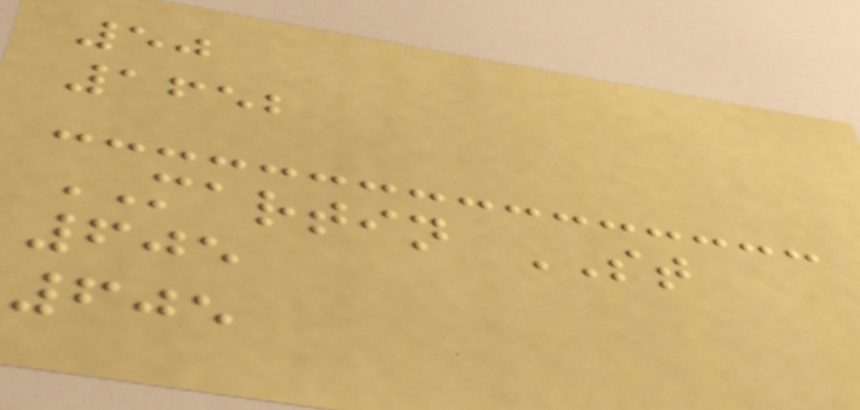50
1652
MARTIN ST
605
605
